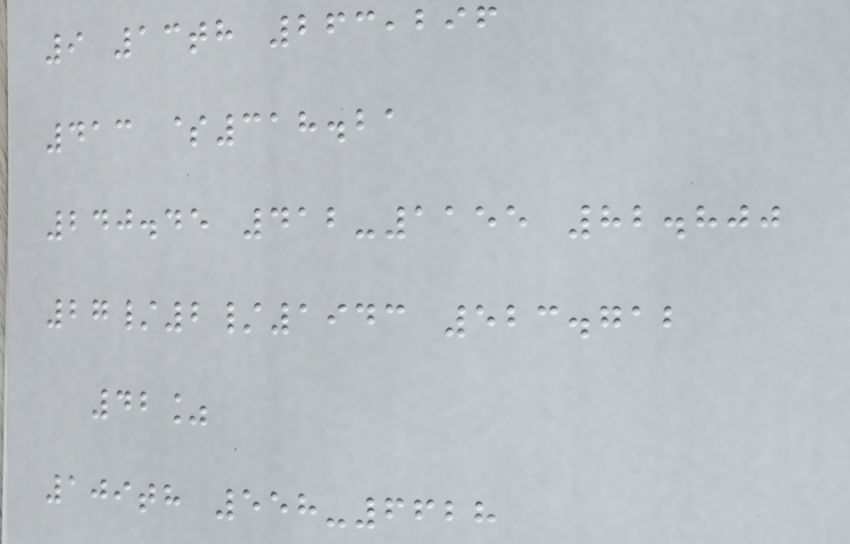9 13th 263,296
413 $318.21
240.45 412-1155 82.800
27/2/1943 523.712
42%
109th 558-6628
